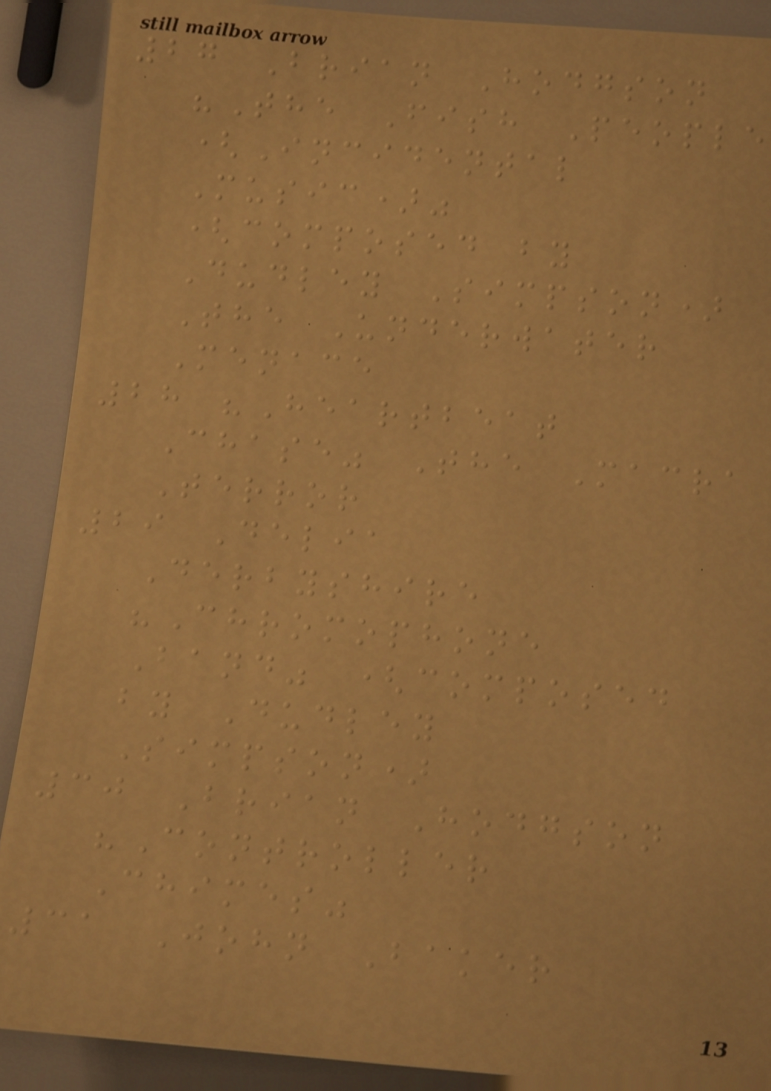27 Brian Hodgson
"The Fish People
(Incidental
Music)"
(composed by
Dudley Simpson)
The Underwater
Menace
28 "Heartbeat
Chase" The Macra
Terror
29 Delia
Derbyshire
"Chromophone
Band" (composed
by Dudley
Simpson)
30 Brian Hodgson
"Controller
Chimes"
31 John Baker
